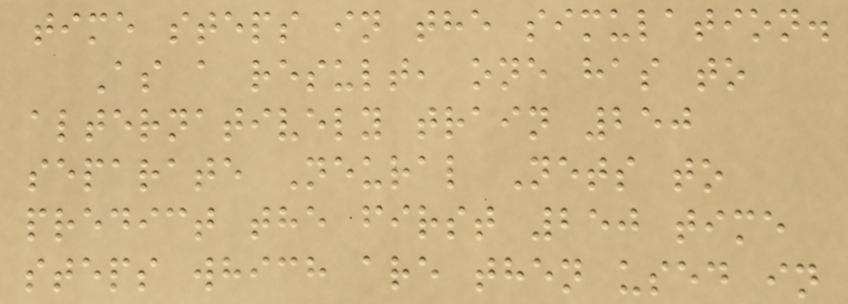time steps in the simulation.
As a result, one has to
alternatively train 250
separate Neural Nets to
predict the first 250 time
steps which are then used in
